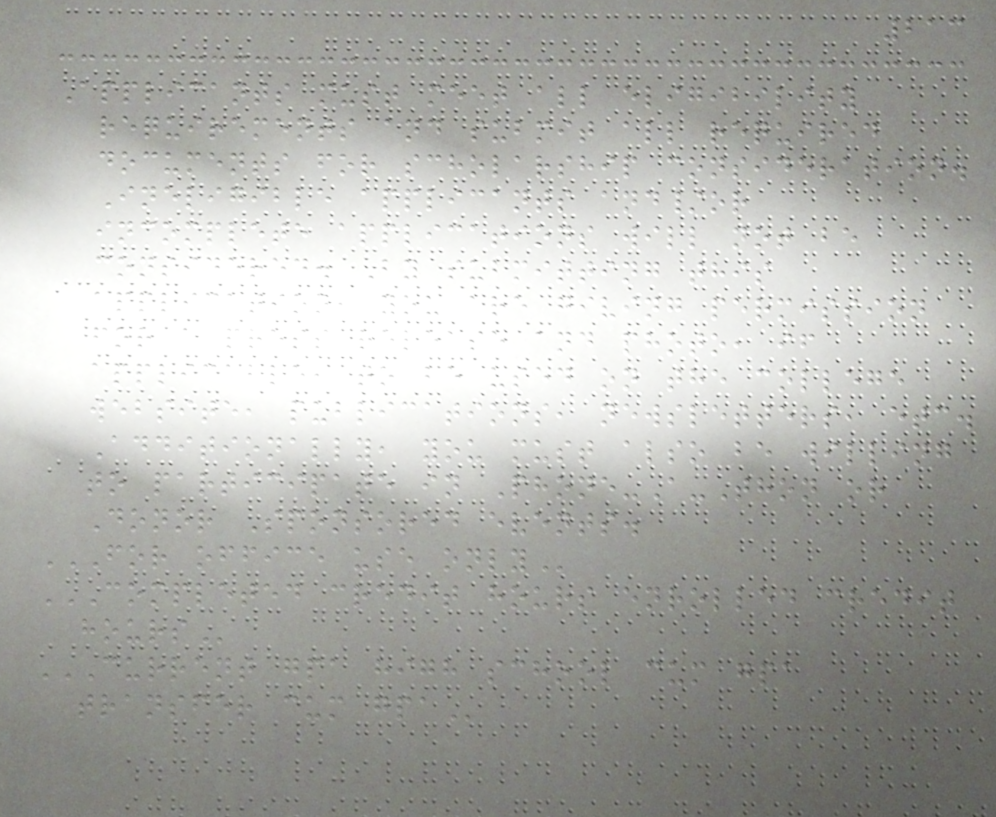213
Applicants must meet all eligibility
requirements and submit all required
documents for scholarship consideration.
Ineligible applicants and/or
incomplete applications will not be
considered. By submitting this
application, you are giving permission
for a press release and photo, if
applicable, to be used on the college
website, publications, newsletters, etc.
Additionally, you must also be willing
to participate in Phone-A-Thon or
Donor Sponsored events.
FOR OFFICE USE ONLY
COMPLETED CREDIT HOURS ENROLLED CREDIT
HOURS
CURRENT GPA HIGH SCHOOL CUM GPA
TRANSFER CUM GPA
